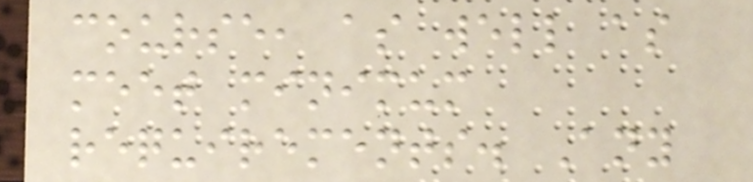course, as well as
meet minimum
requirements. Any
